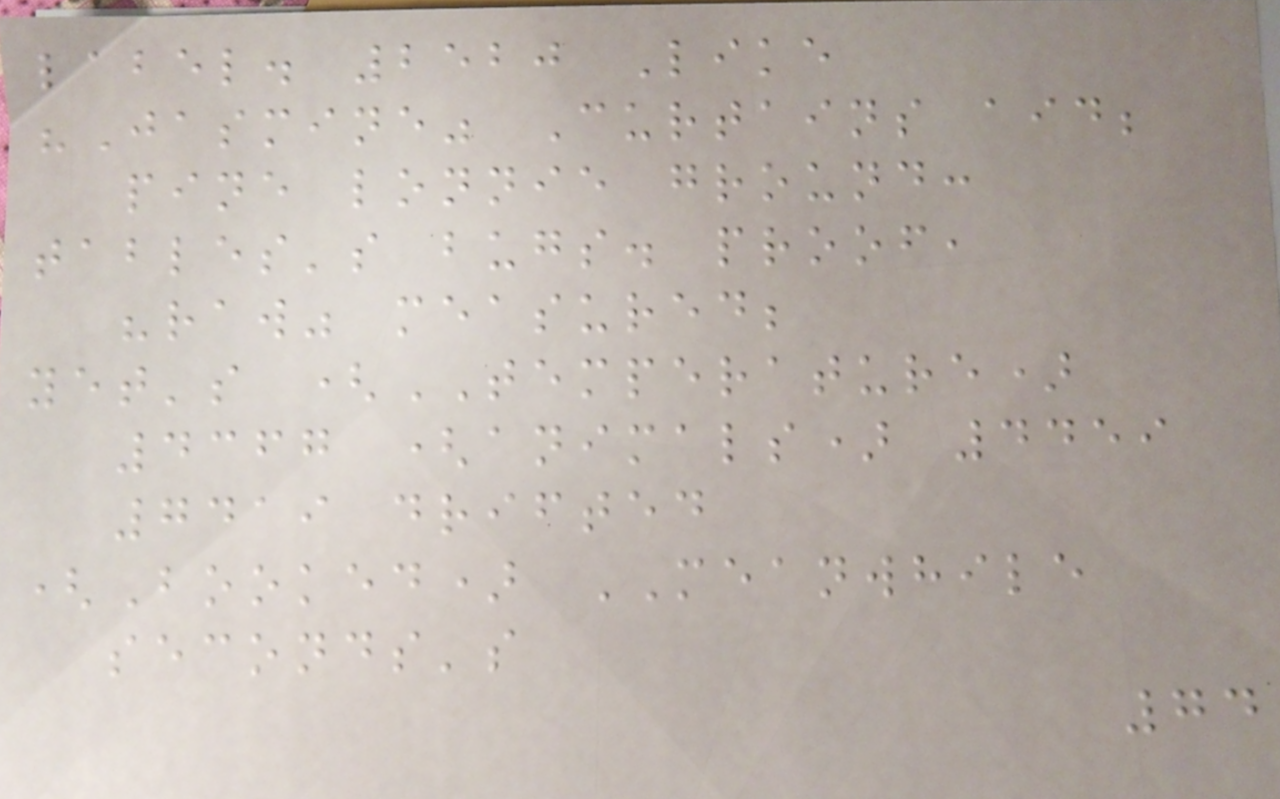label. 2520 Like
"Jasmine" Curtains aid;
pine lonnie ground:
tables's bugs. proof,
"raw" measured;
yet's (TEMPERATURE)
4367 (animals) 4459
7419 drifted
(Booked) MEANWHILE
seconds's
74
